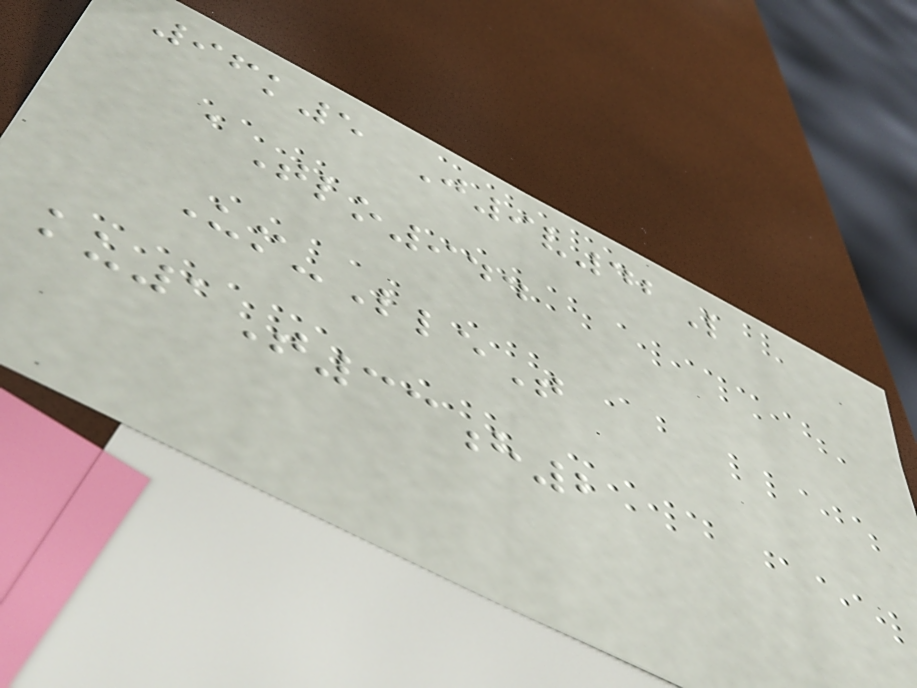96k5 J9v42L
aTlo944
Um-LleT
ku1T33h2
